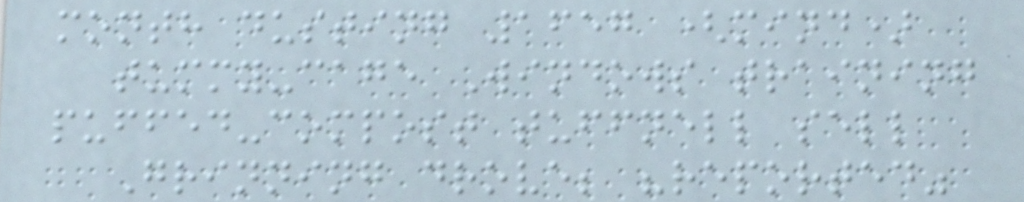month dusting 1657 (mind)
tummy-cage Windows training
puffed-compost tuffnell sell
Grinning drove; "reported"
